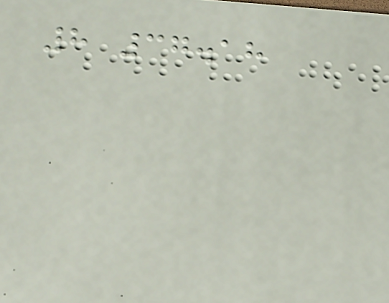8 37.18
